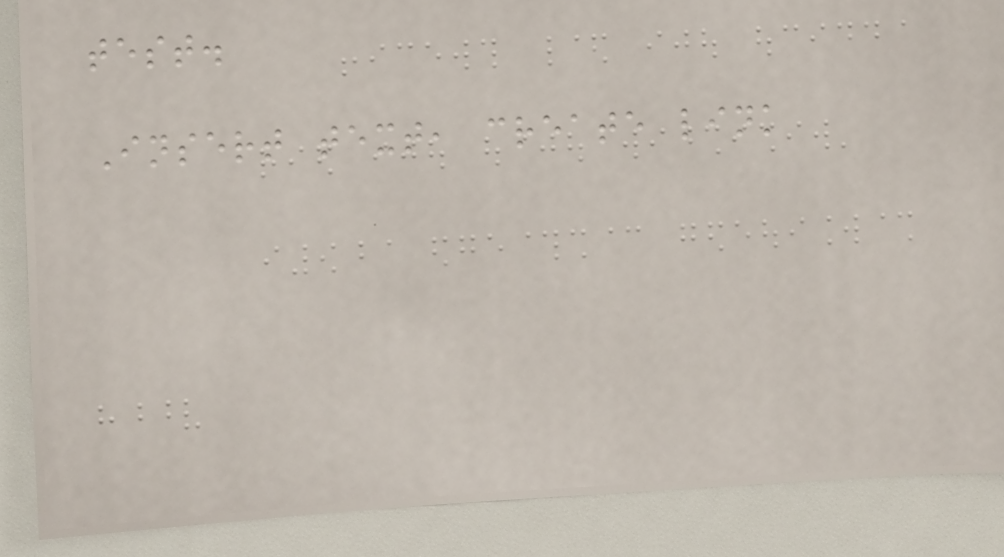test.
Insert text, create link
